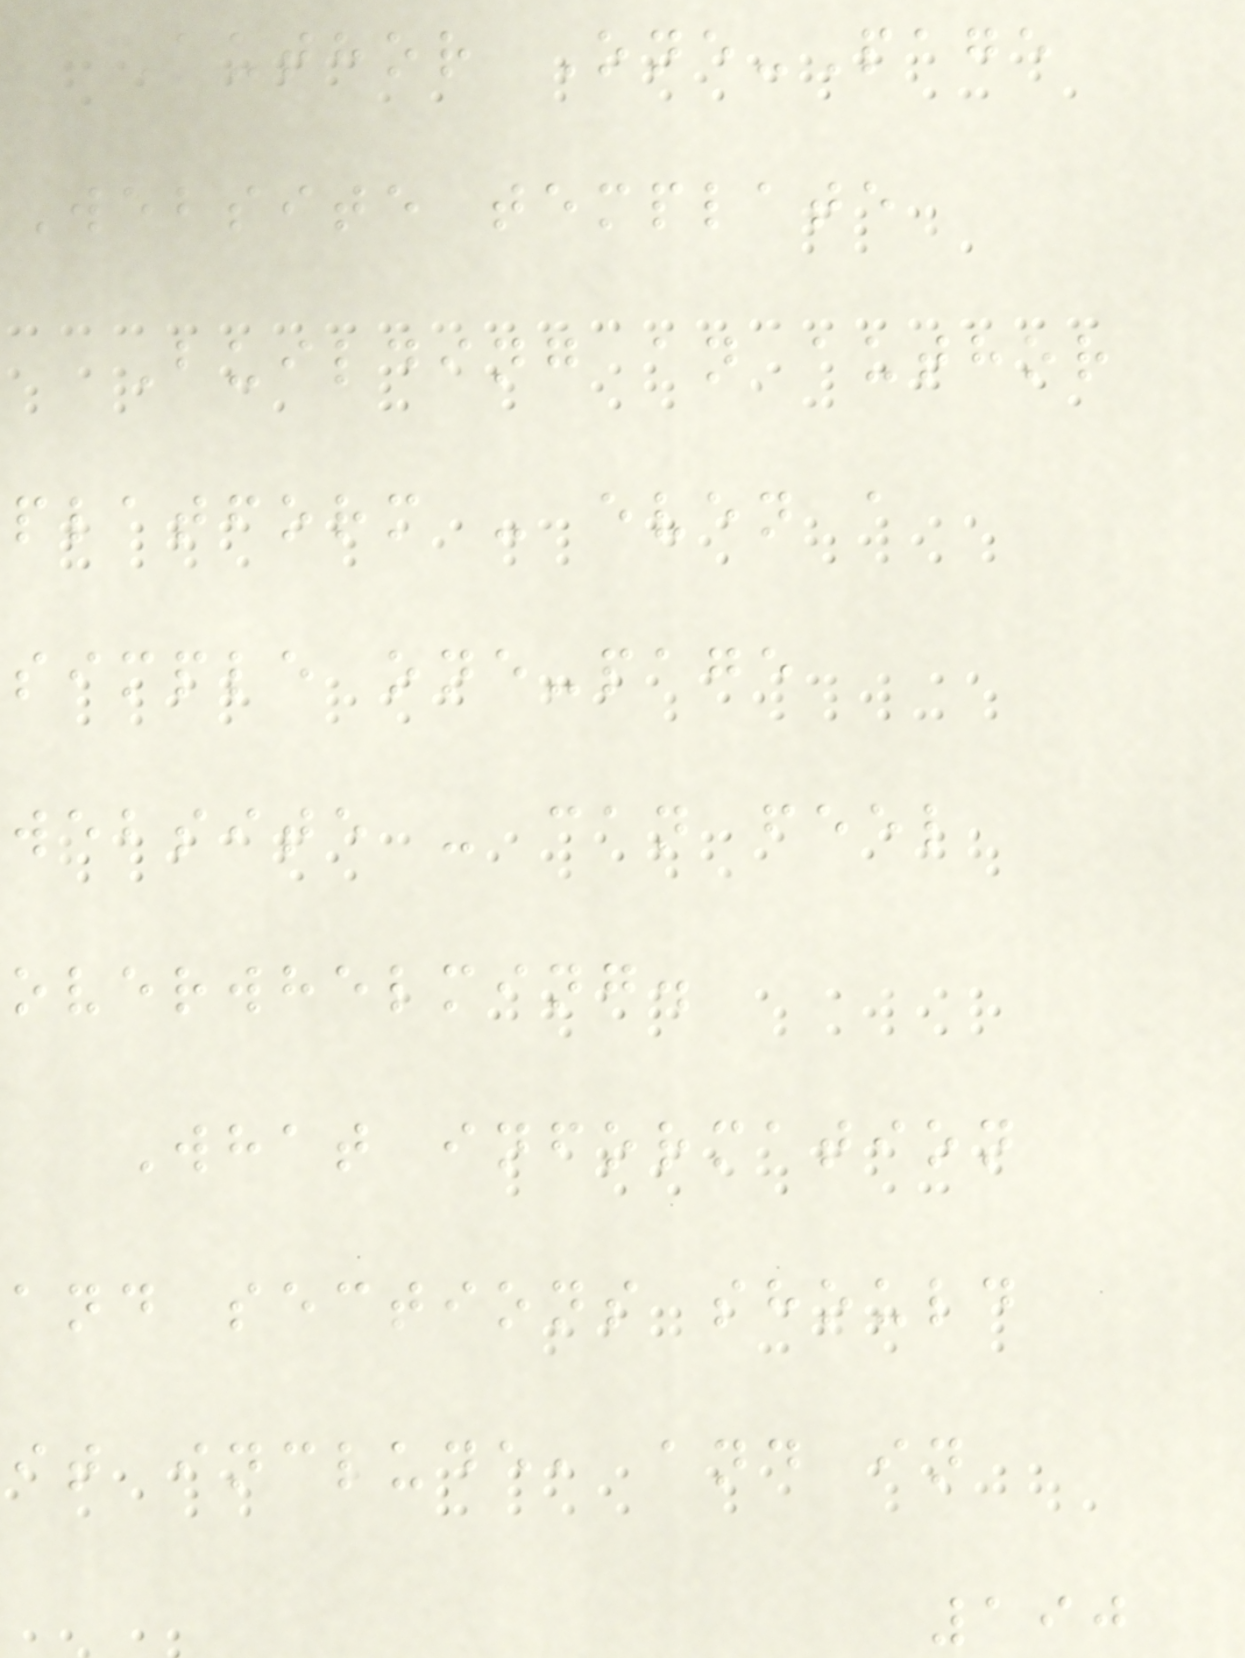Author One-Page
Website template
Building an author
platform - even a
simple one-page
website - can feel
overwhelming.
What information
and sections should
it include, and in
190
